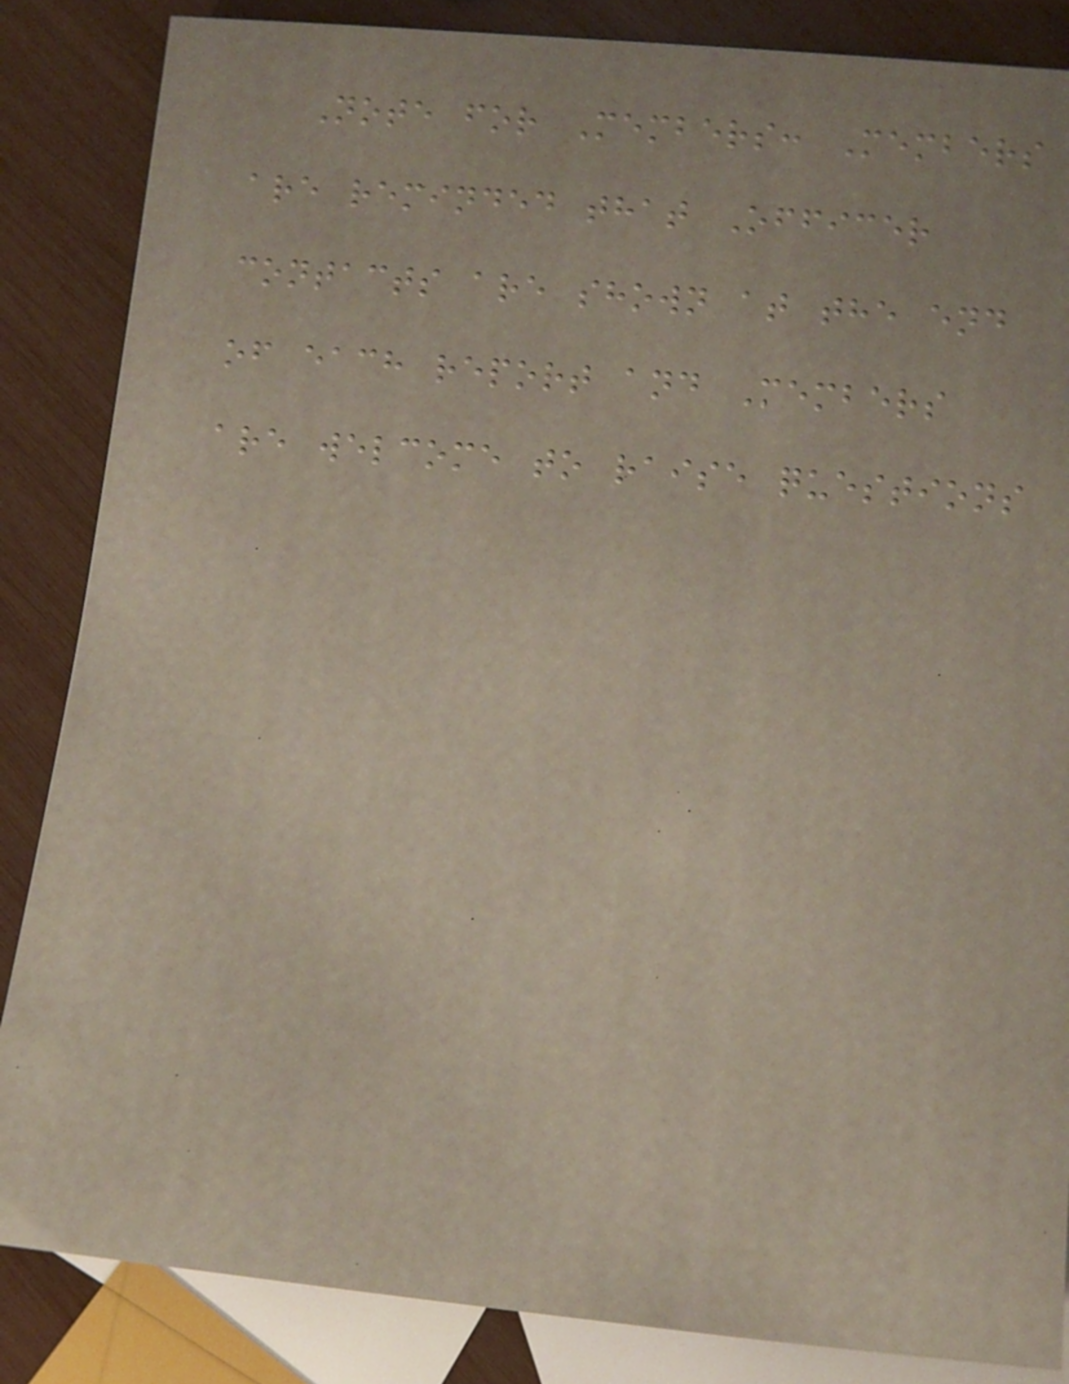Note for Members: Members
are reminded that Officer
contacts are shown at the end
of each report and Members
are welcome to raise questions
